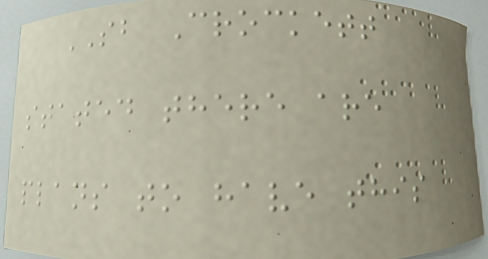SB Crockett
stated there are
plans to have this
